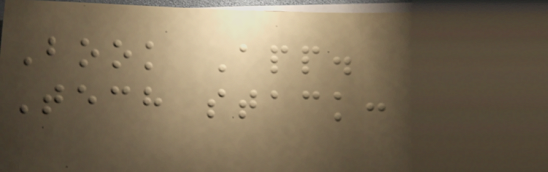Book App.
Tech stack:
